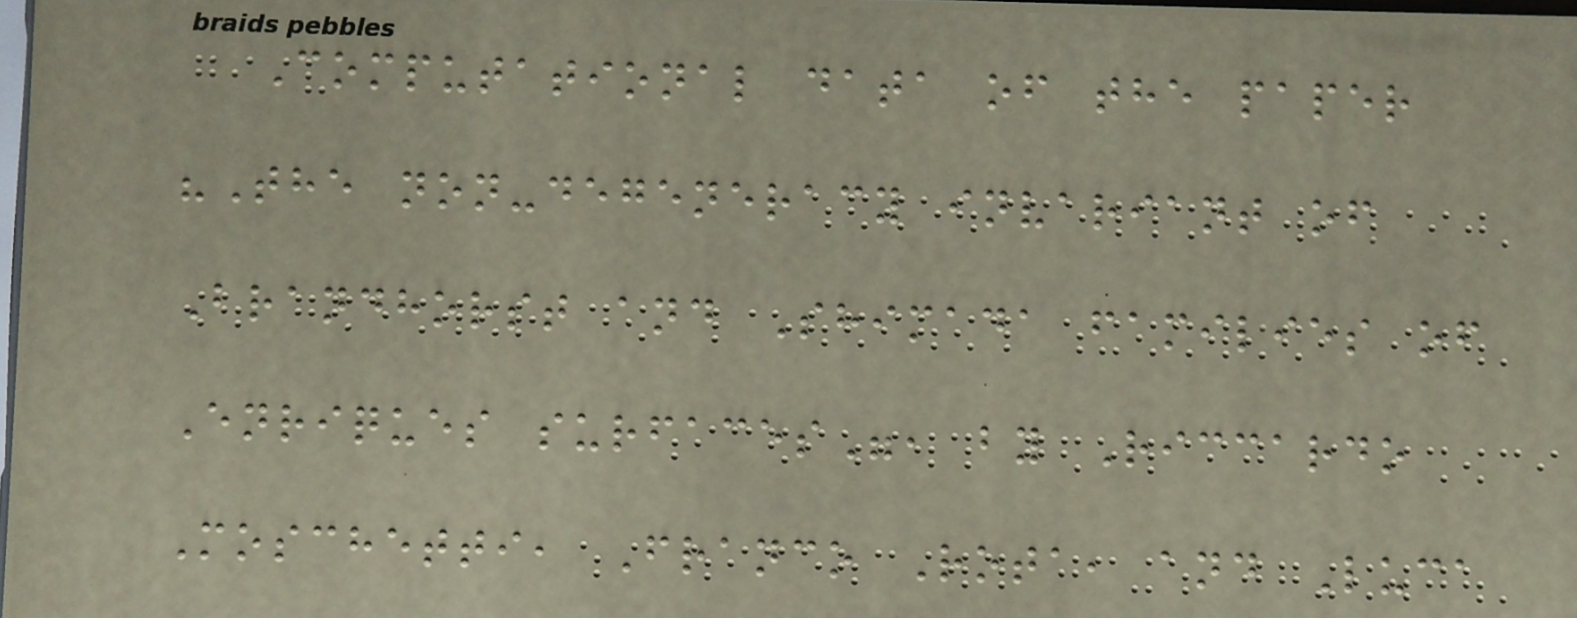Computational data of the paper
"The non-degeneracy invariant of
Brandhorst and Shimada families of
Enriques surfaces", by Riccardo
Moschetti, Franco Rota, and Luca
